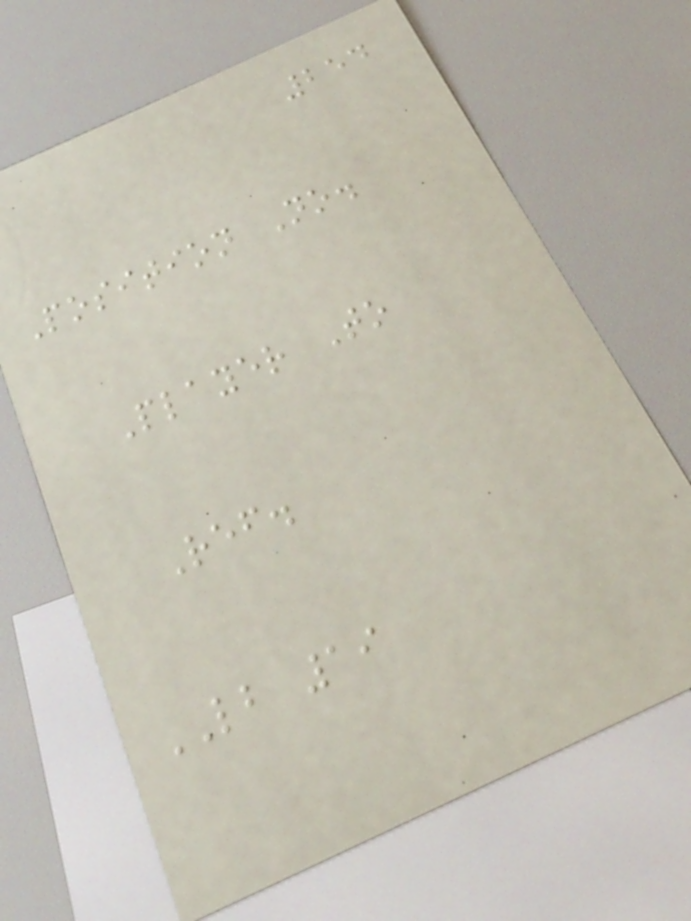254
Position No.
Player To
Ref.
LB 19
